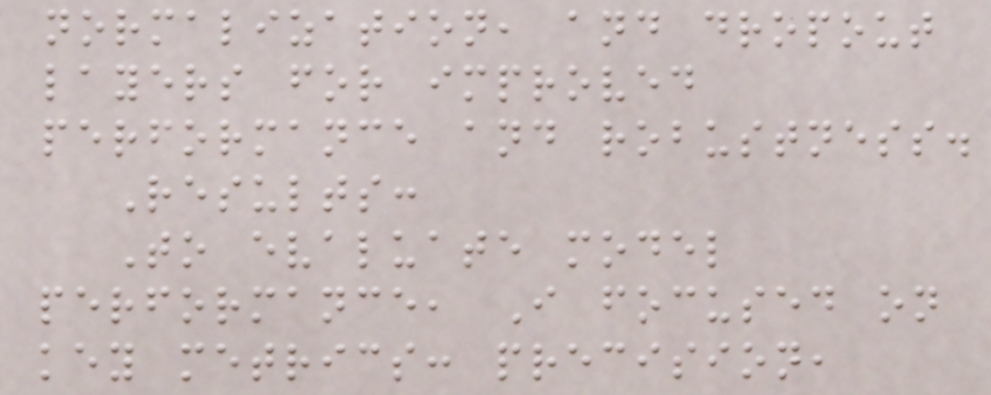normalization, and dropout
layers for improved
performance and robustness.
Results:
To evaluate model
performance, I focused on
key metrics: precision,
